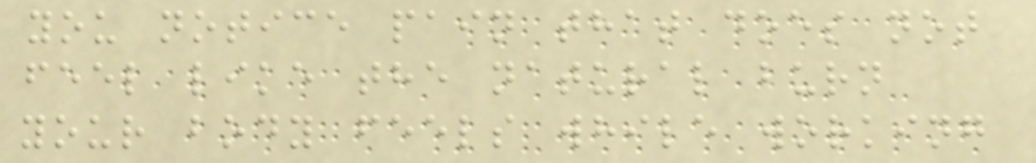you notice pain that does not
feel like the natural burn
your body feels while working
